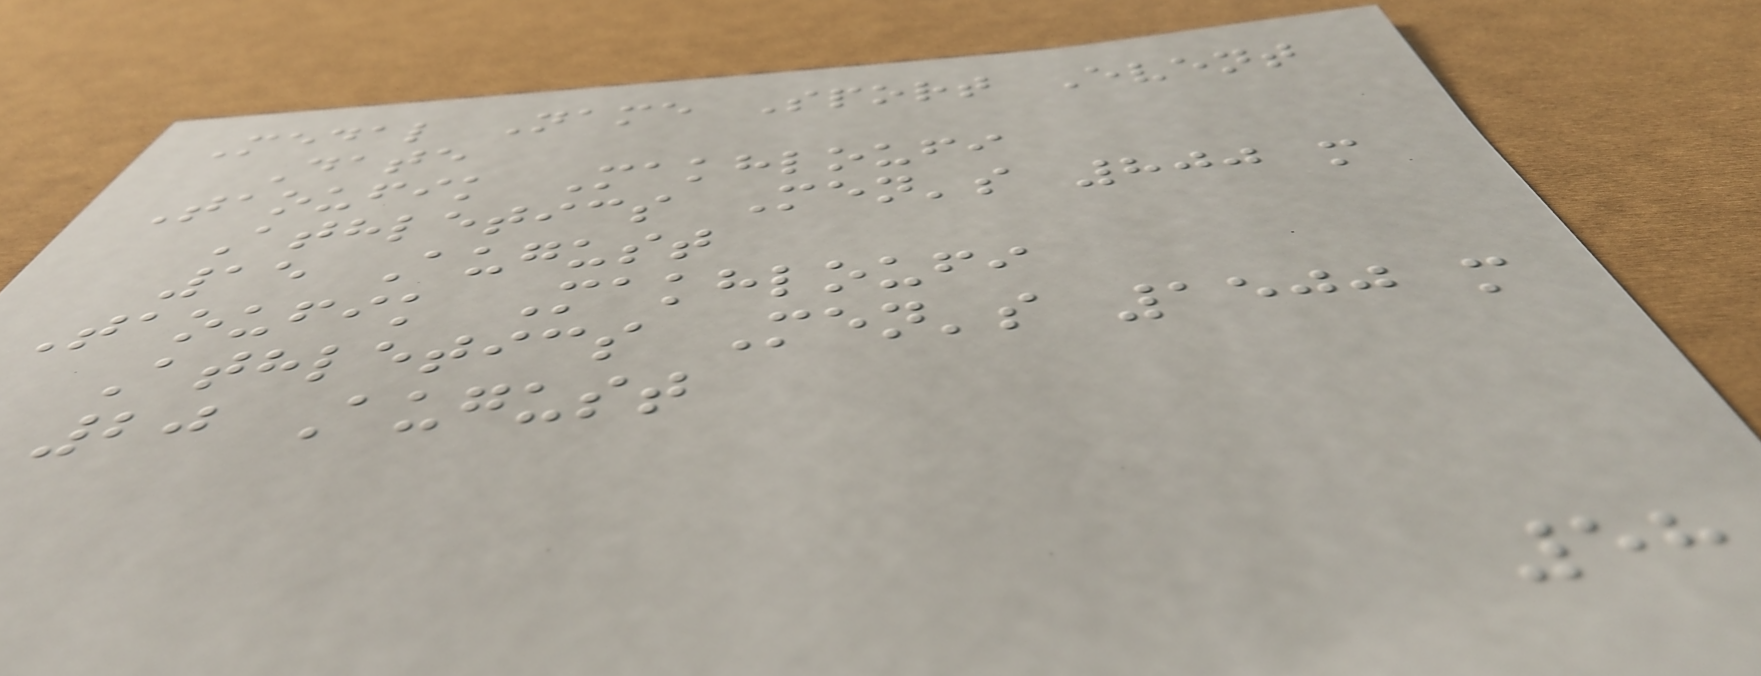Medal Name Sport Event
Date
Taoufik Makhloufi
Athletics Men's 800 m
15 August
Taoufik Makhloufi
Athletics Men's 1500 m
20 August
58
